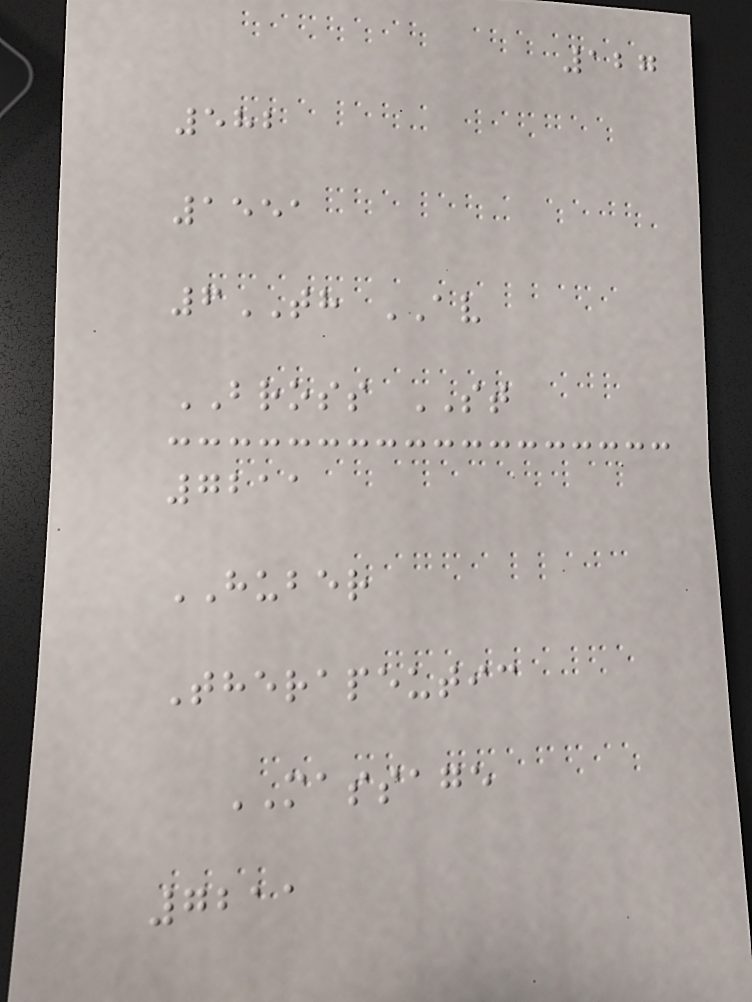127
582
1551
6TH AV
BROSS ST
7211
HUBER
Therapeutic
MASSAGE
7211
